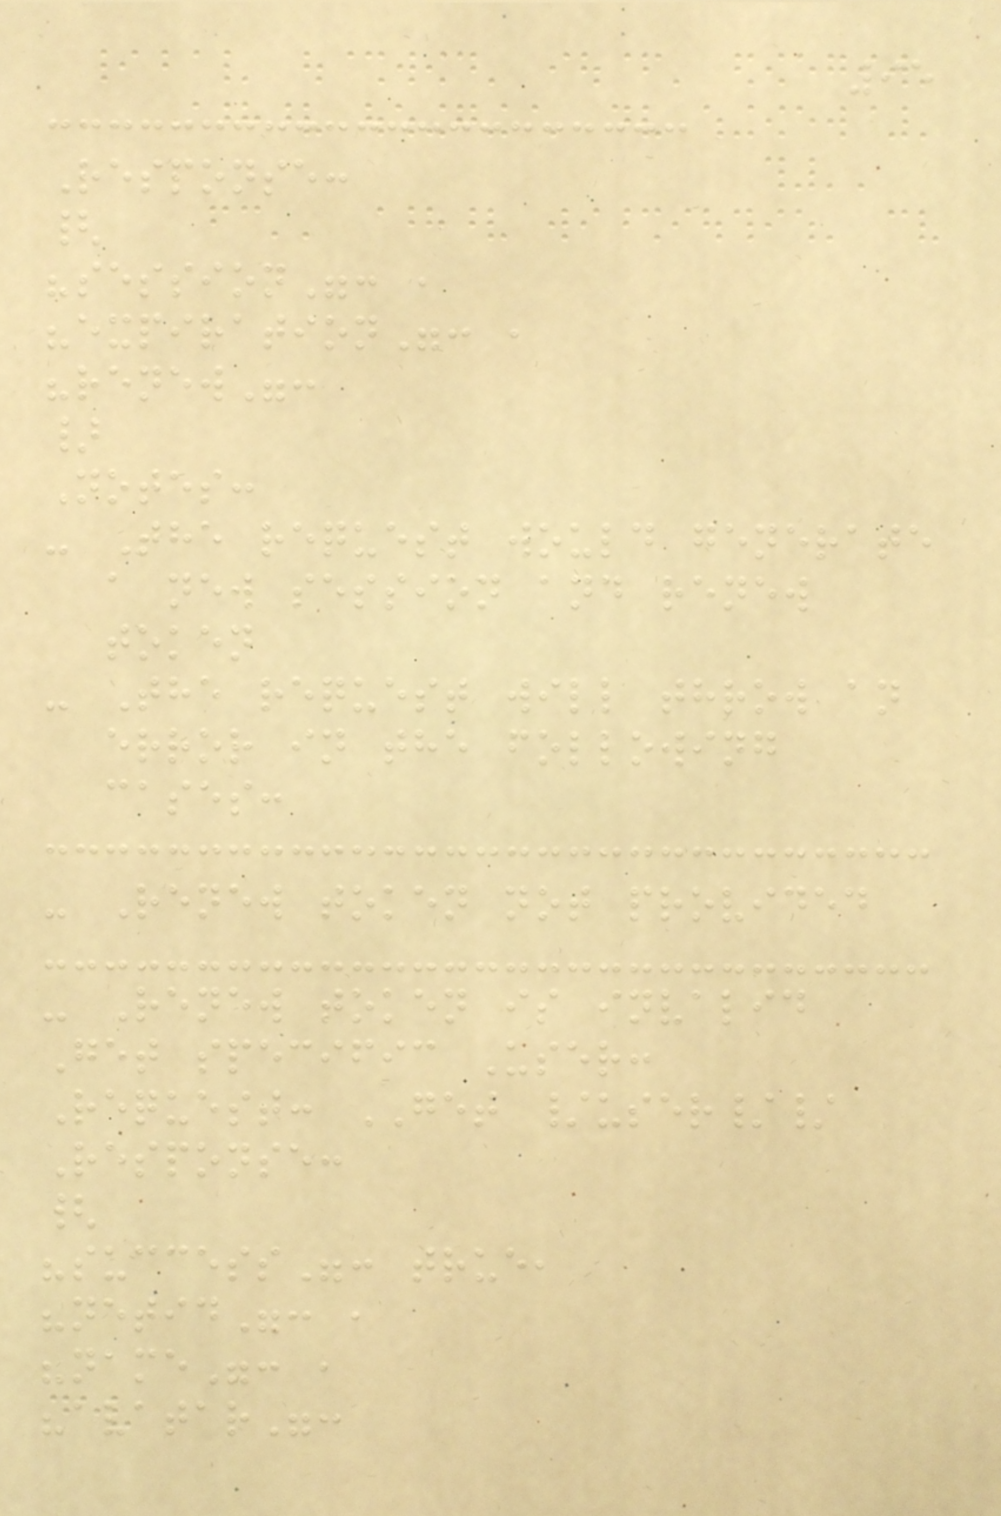95
Response:
{
"session": ,
"expiration": ,
"renew":
}
Notes:
- The request would generate
a new session and renew
token
- The request will throw an
error in the following
cases:
- Renew token not provided
- Renew token is invalid
Get specific User:
Request: GET /user//
Response:
{
"success": true,
"netid": ,
"name": ,
"avatar":
